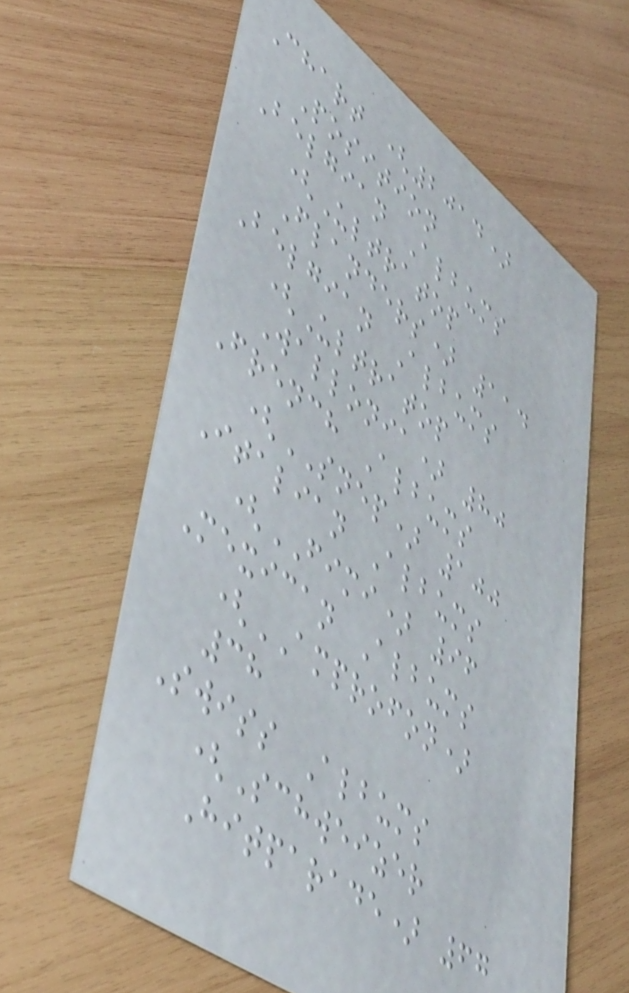Chart (2014)
Position
Belgian Albums
(Ultratop
Flanders) 114
Belgian Albums
(Ultratop
Wallonia) 80
French Albums
(SNEP) 100
Italian Albums
(FIMI) 96
Mexican Albums
(AMPROFON)
38
Swiss Albums
(Schweizer
Hitparade) 67
